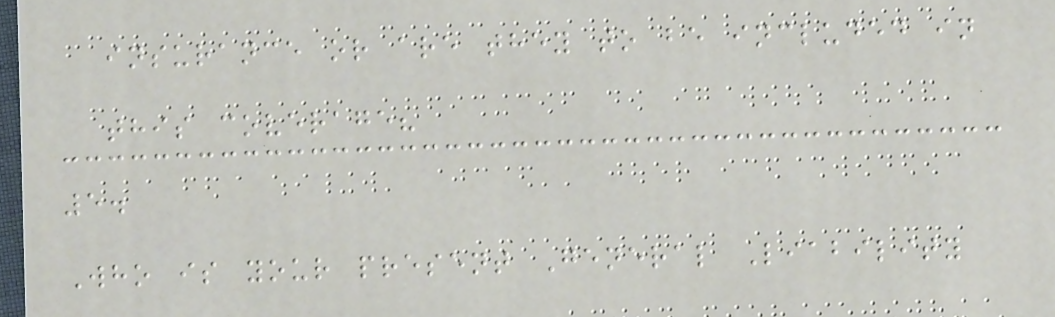insurance or are they to be included in
this coverage?
5.
Who is your present General Liability
